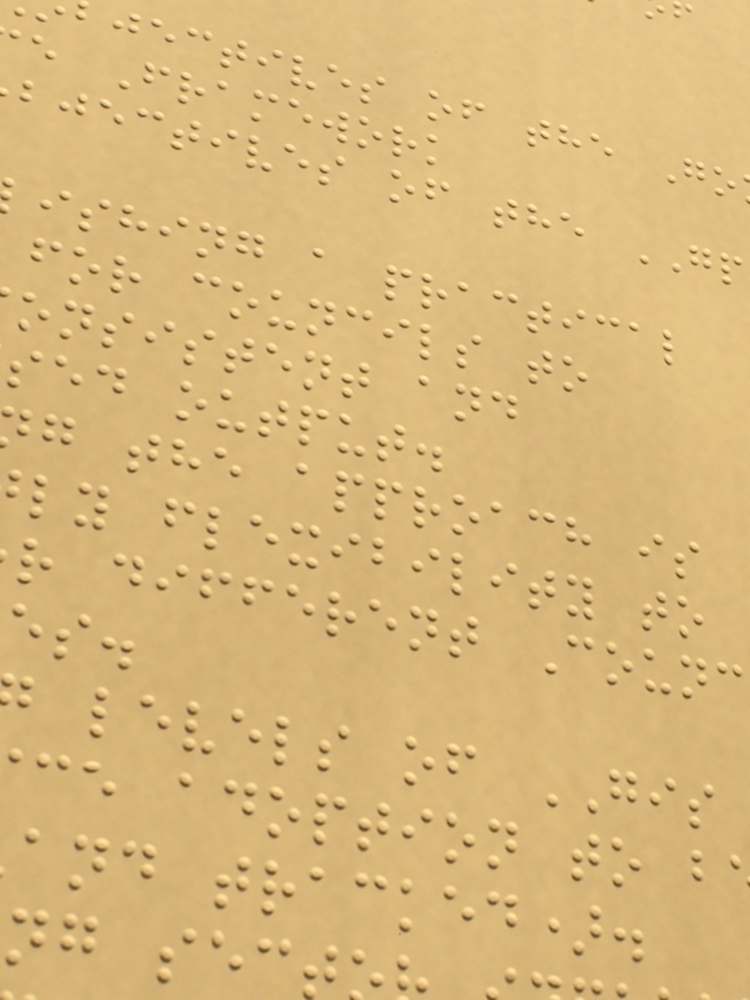jectives of the Go
e Framework
bjectives of the GP
ishing a practical
for councils to
onsistent and
sed output.
g the approach is
ly flexibility to
r different Counc
levels of GIS
ce adoption to b
and tracked).
